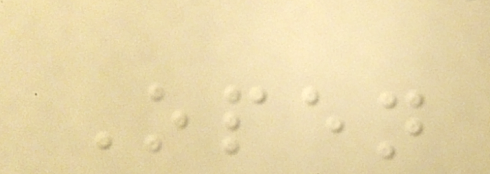Open
